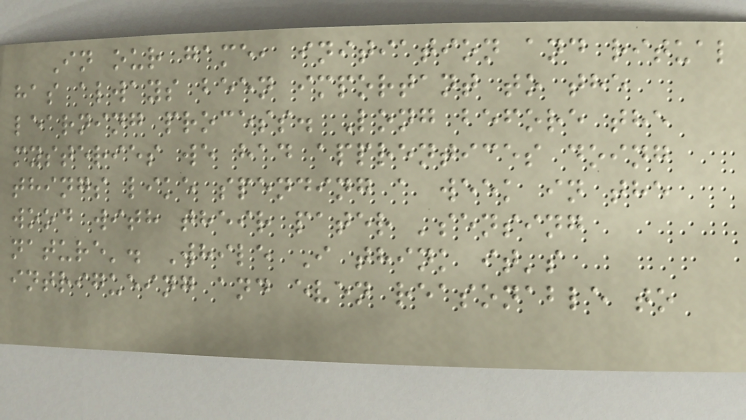In our game, initiation and ritual
has always been important to the
learning process. Long before the
mysteries we had apprentices doing
things like spending a week in the
wood with their pater 'sensing
nature'. While I think it's
intrigueing and even reasonable to
